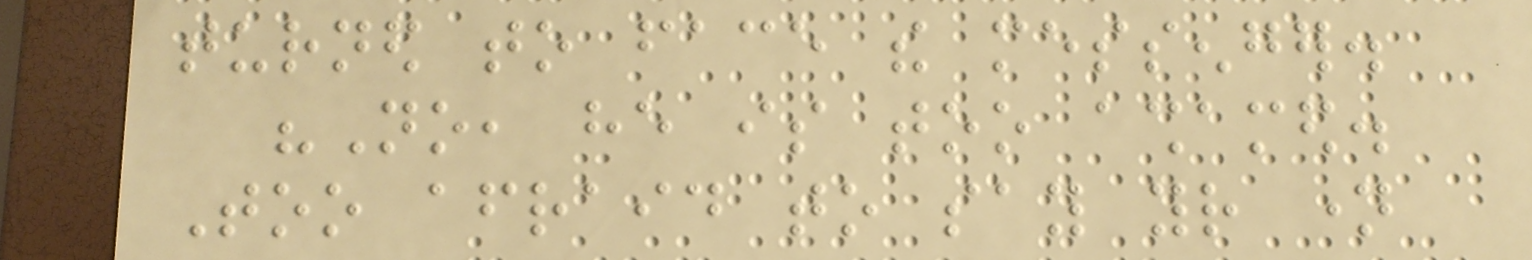turned to face the messenger.
"No, he is too ashamed.
Too afraid to say your name
